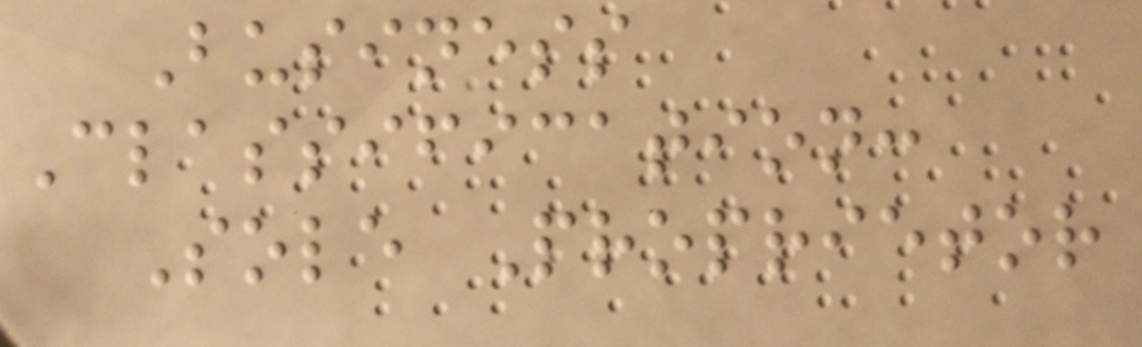Business
Classification:
Sole Proprietor
